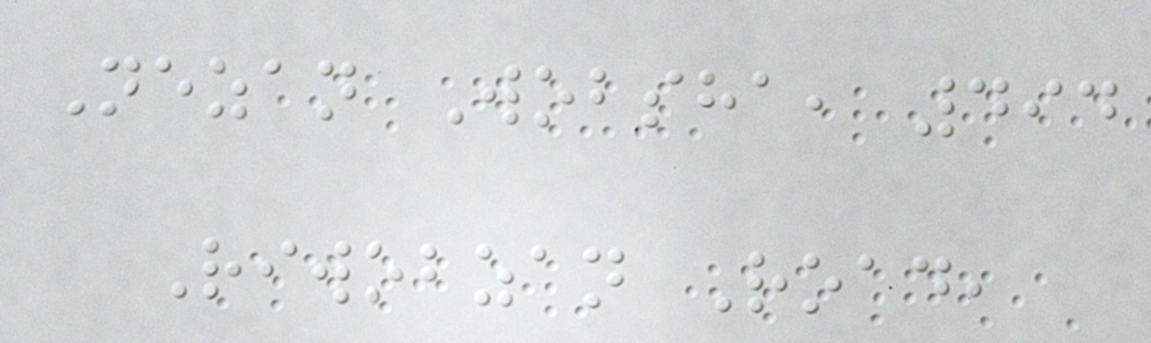Nezan Wobsha, 494
Riwobzan Road,
